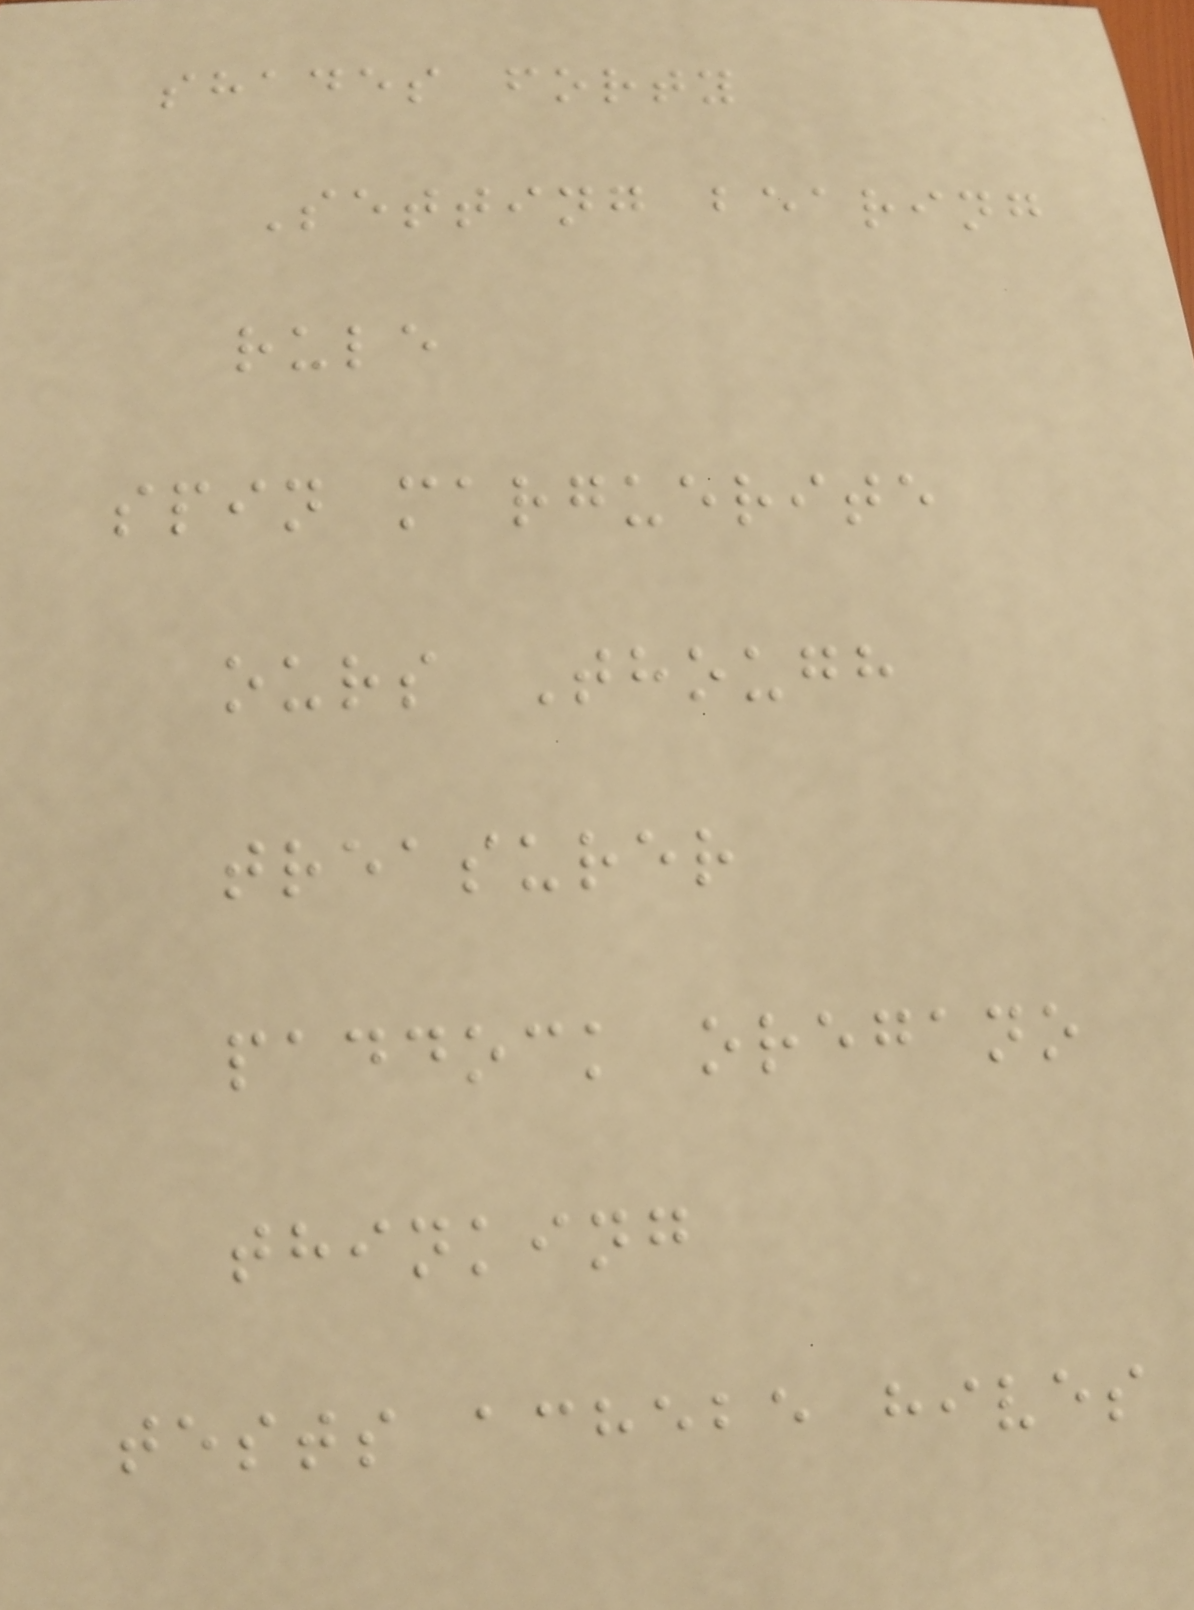shades forty
Setting bearing
rule
spin marguerite
ours Though
treasurer
paddock oregano
thinking
tests achebe hives
